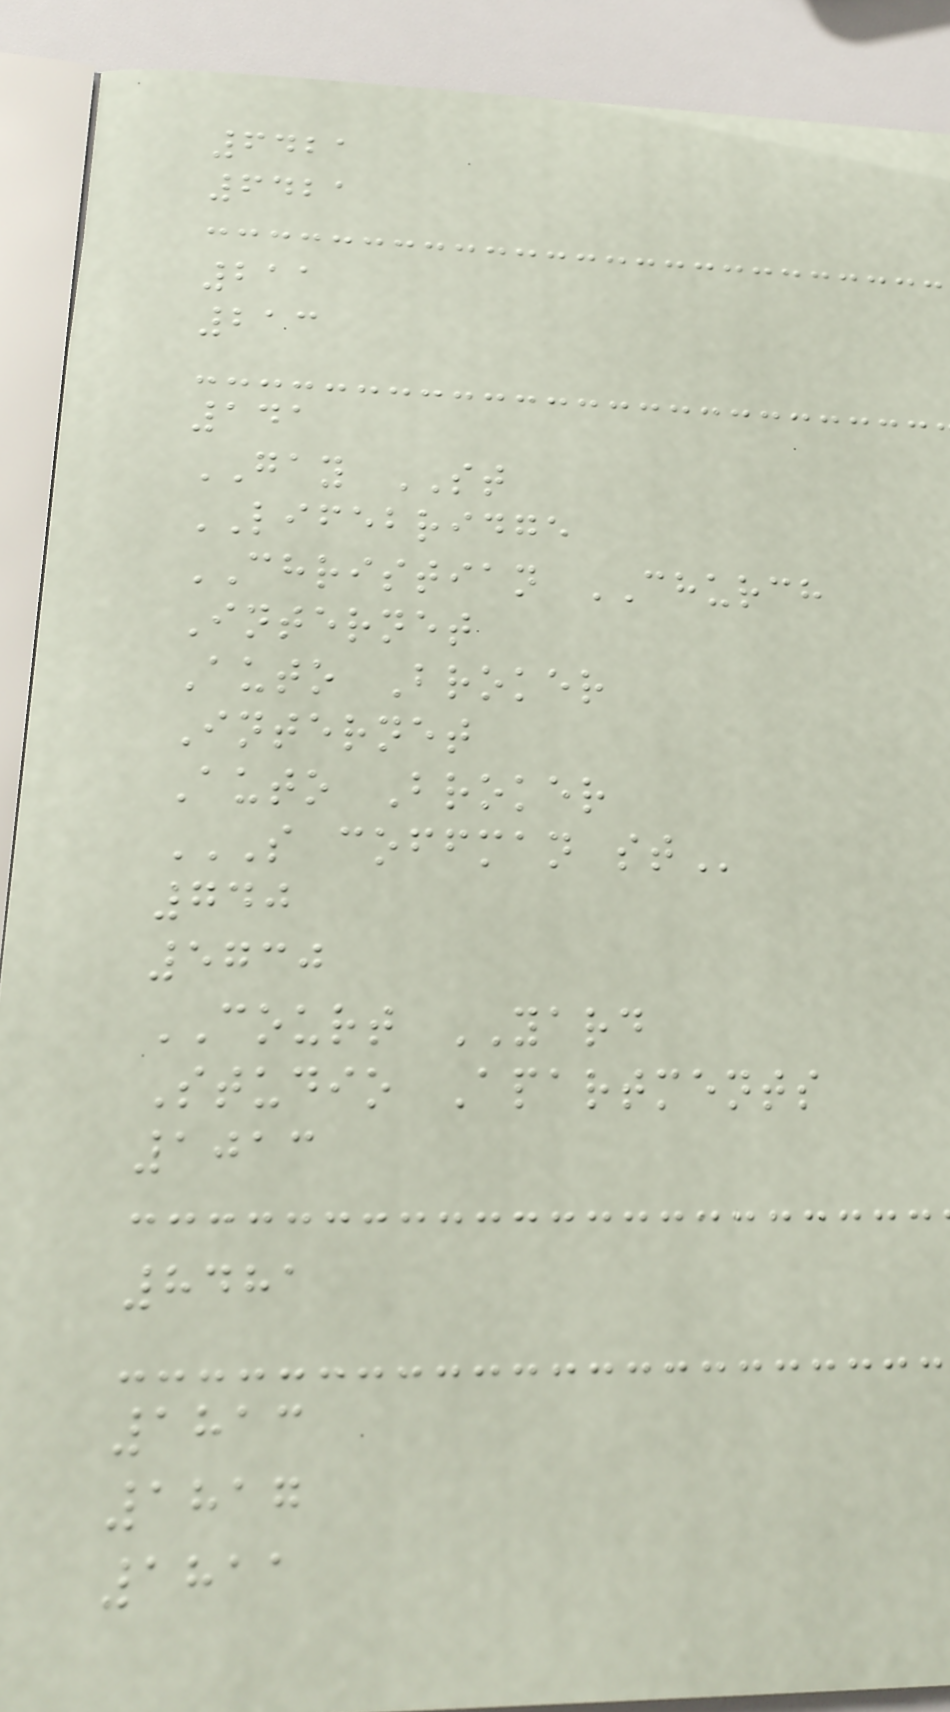6421
6421
211
213
141
GAY ST
LIFEBRIDGE
CHRISTIAN CHURCH
Internet
Auto Broker
Internet
Auto Broker
S COFFMAN ST
740
5730
COURT YARD
Studio Apartments
1013
8481
1813
1817
1811
